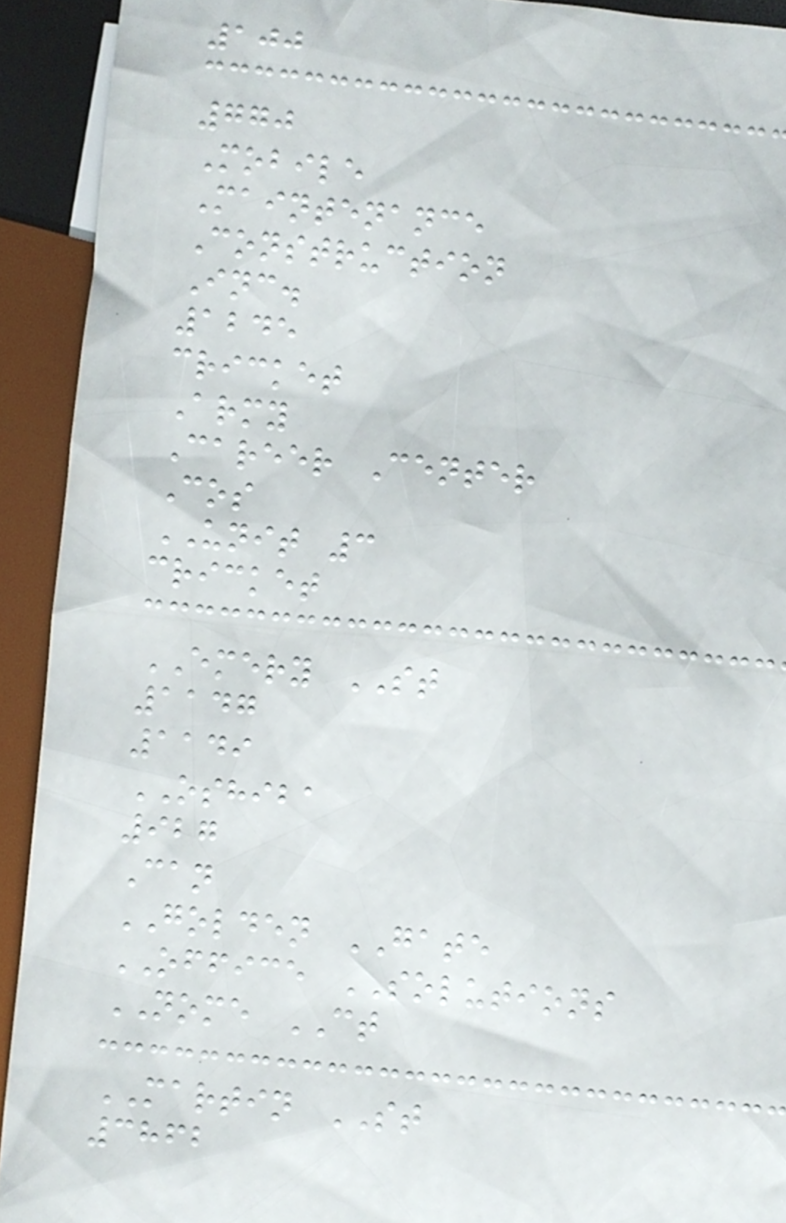100
770
Mobile
Maintenance
Construction
Inc.
1245
cricket
Army
Career Center
Cos
UNIT 3
cricket
EMERY ST
1147
1149
OSHIBA
927
Can
GOLDEN GATE
OFFICE SOLUTIONS
NOME CT
MARTIN ST
3862
